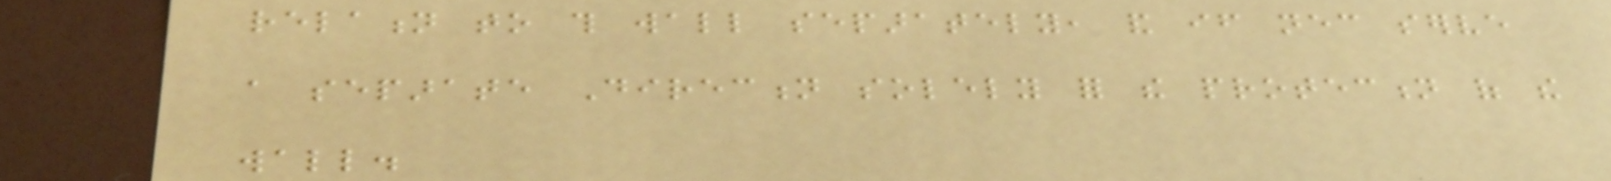relation to this wall separately, and if necessary serve
a separate Direction solely for the protection of the
wall.
